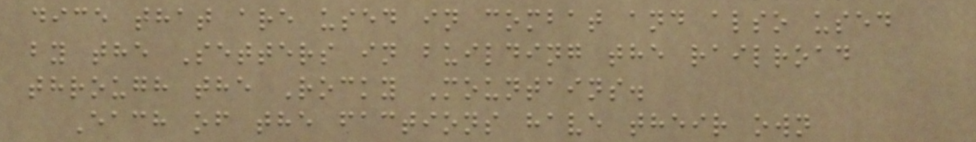dice that are used in combat and also used
by the Setters in building the railroad
through the Rocky Mountains.
Each of the factions have their own
